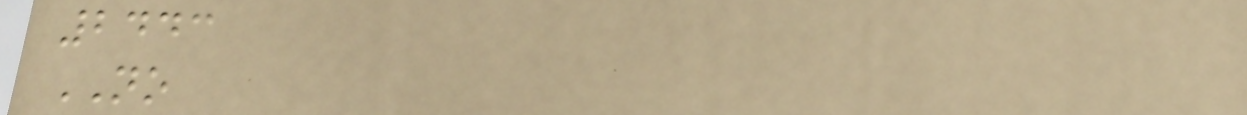2443
NO
